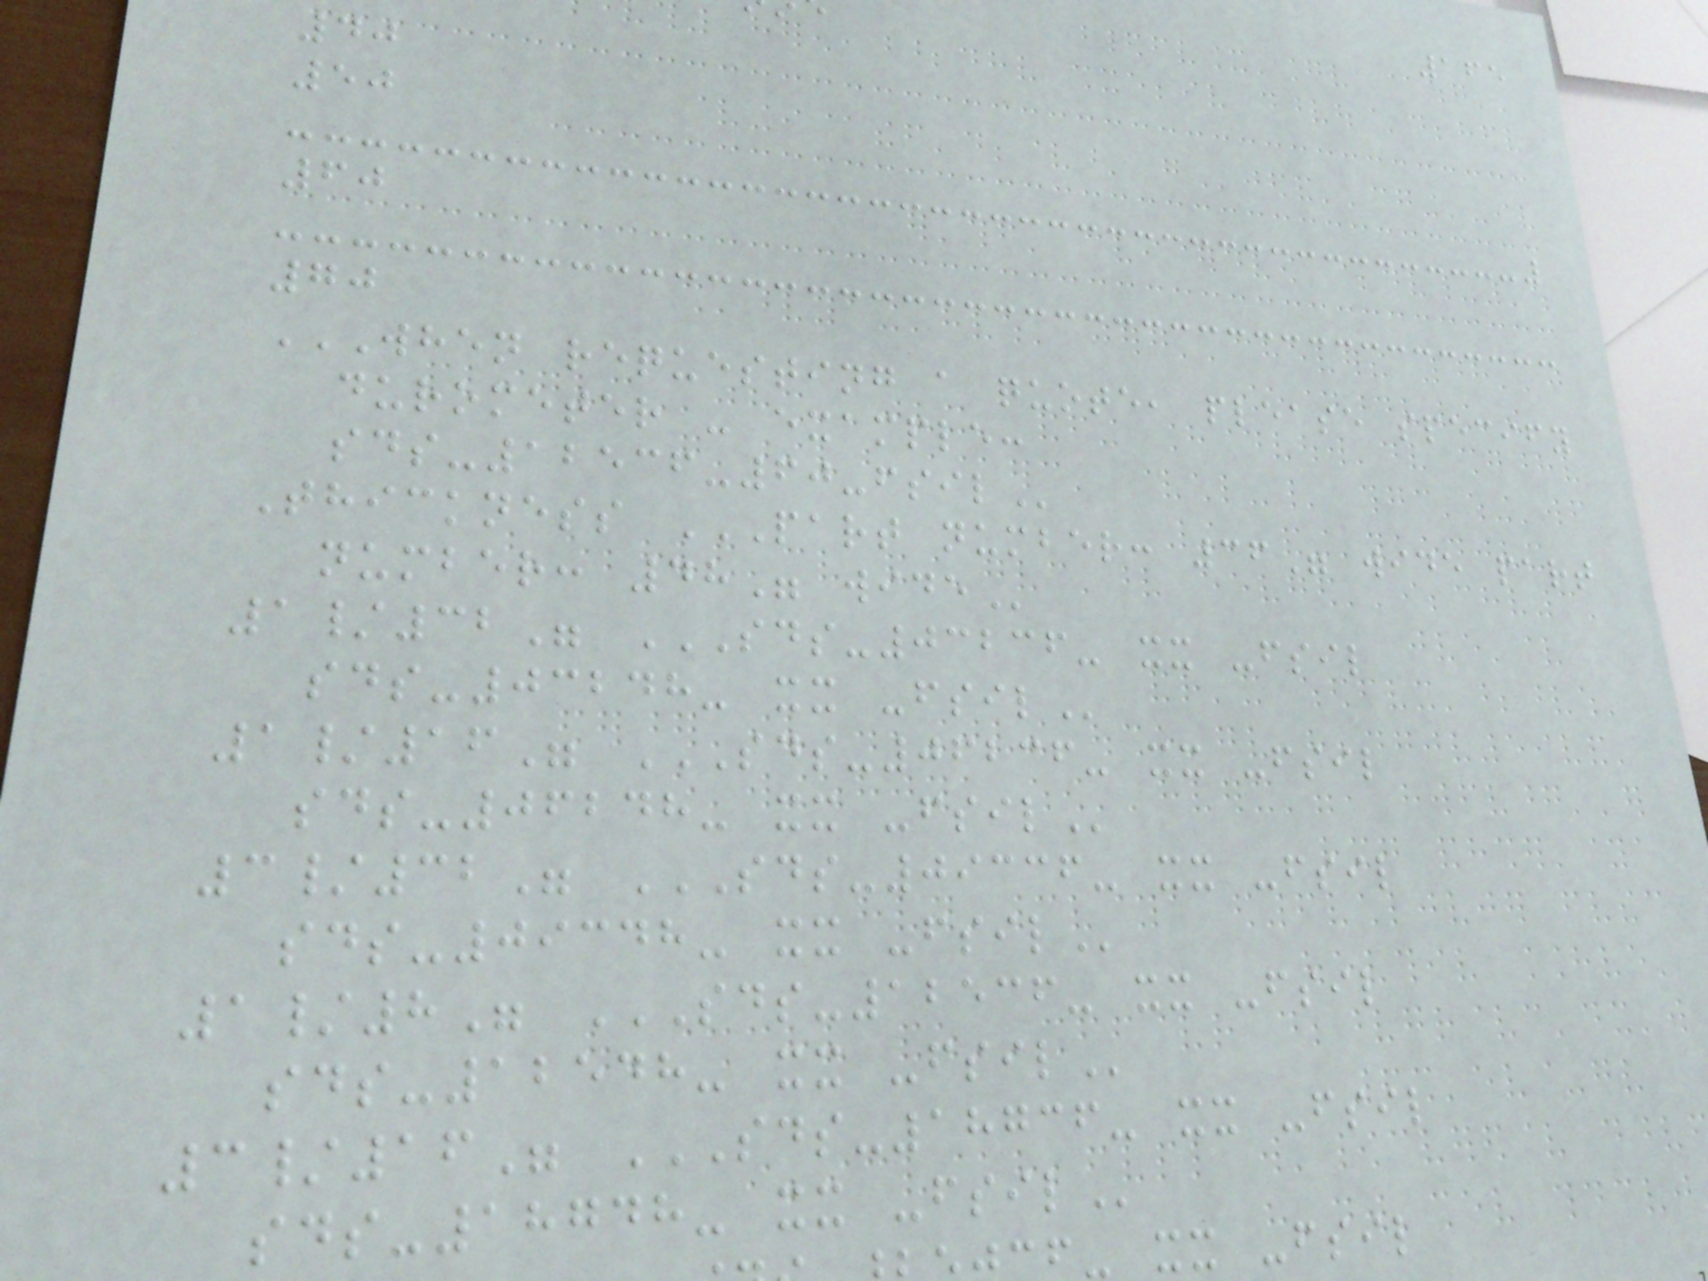165
40
50
60
70
WHEN REQUESTING A QUOTE, PLEASE SPECIFY
durometer - example:
Thickness PART NUMBER: 36" WIDE PART
number: 48"
1/32" SDS-03236- XX -FSIL
sds-03248- xx
1/16" SDS-06236- XX -FSIL
sds-06248- xx
3/32" SDS-09336- XX -FSIL
sds-09348- xx
1/8" SDS-12536- XX -FSIL
sds-12548- xx
3/16" SDS-18736- XX -FSIL
sds-18748- xx
- xx -fsil
